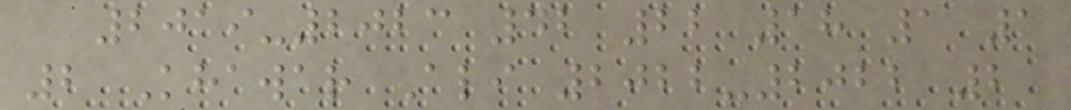2019-2023 42 22 18 1 1
2 Khawar Ali 2022-2022 2
